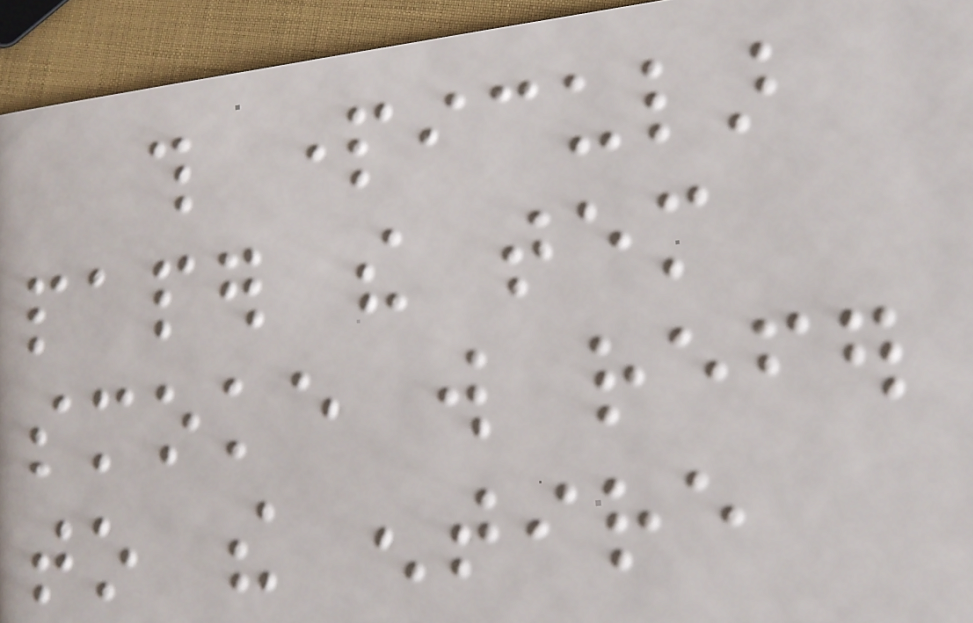this particular
paper the tem
smoke will refer
to the entire
